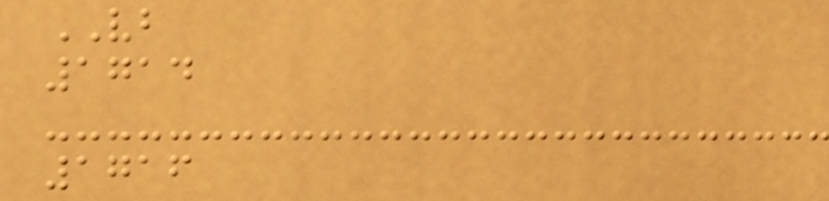VB
1714
1716
